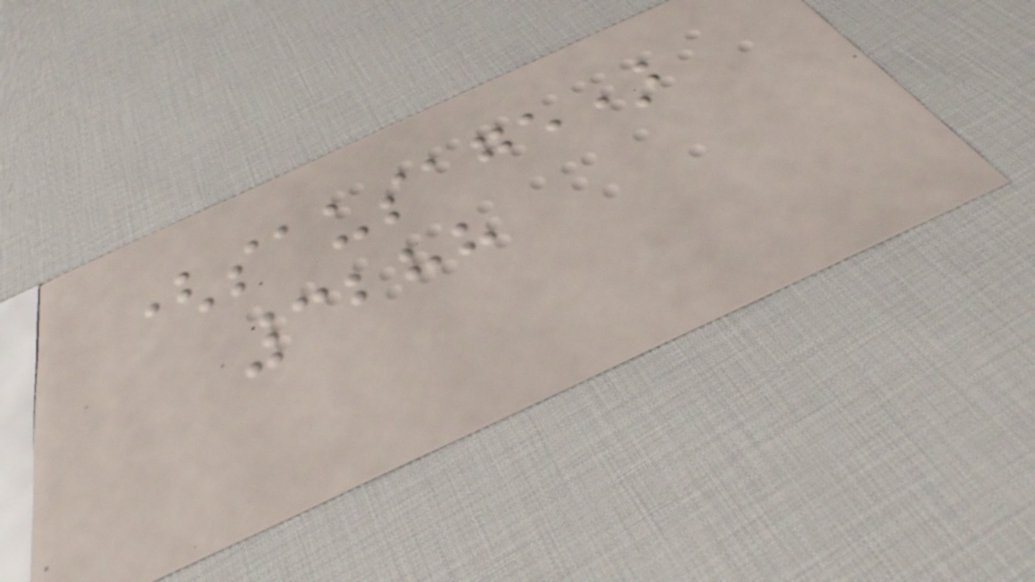(sausage)
3288
